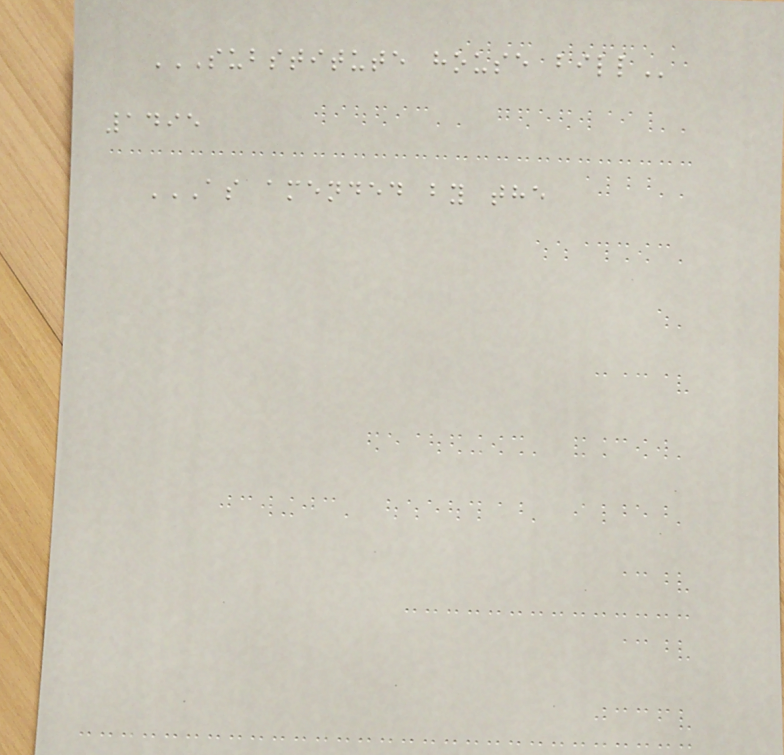SUBSTITUTE HOUSE BILL
1495
AS AMENDED BY THE
